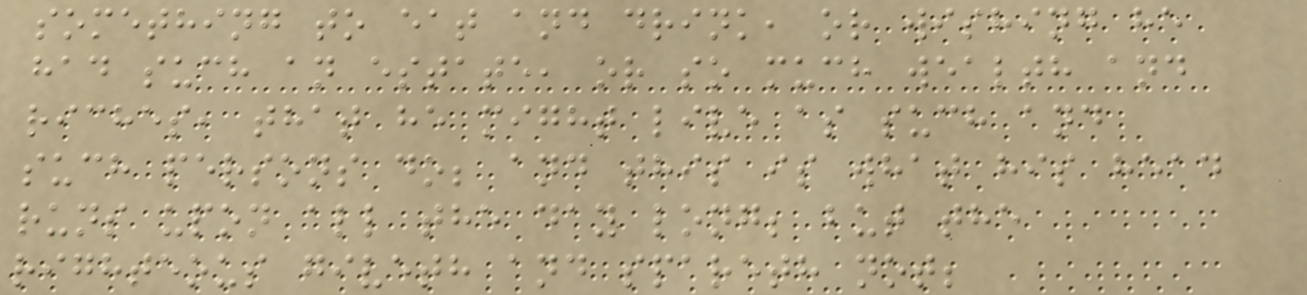something to eat and drink, or wishing he
had such an estate, or so much wealth and
riches, that he might live as such and
such persons do; and this is what his head
runs upon all the day long; but the
righteous giveth and spareth not;
